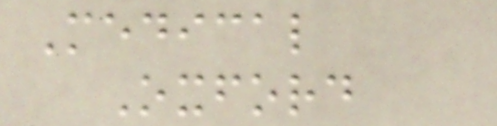Medical
Oxford
